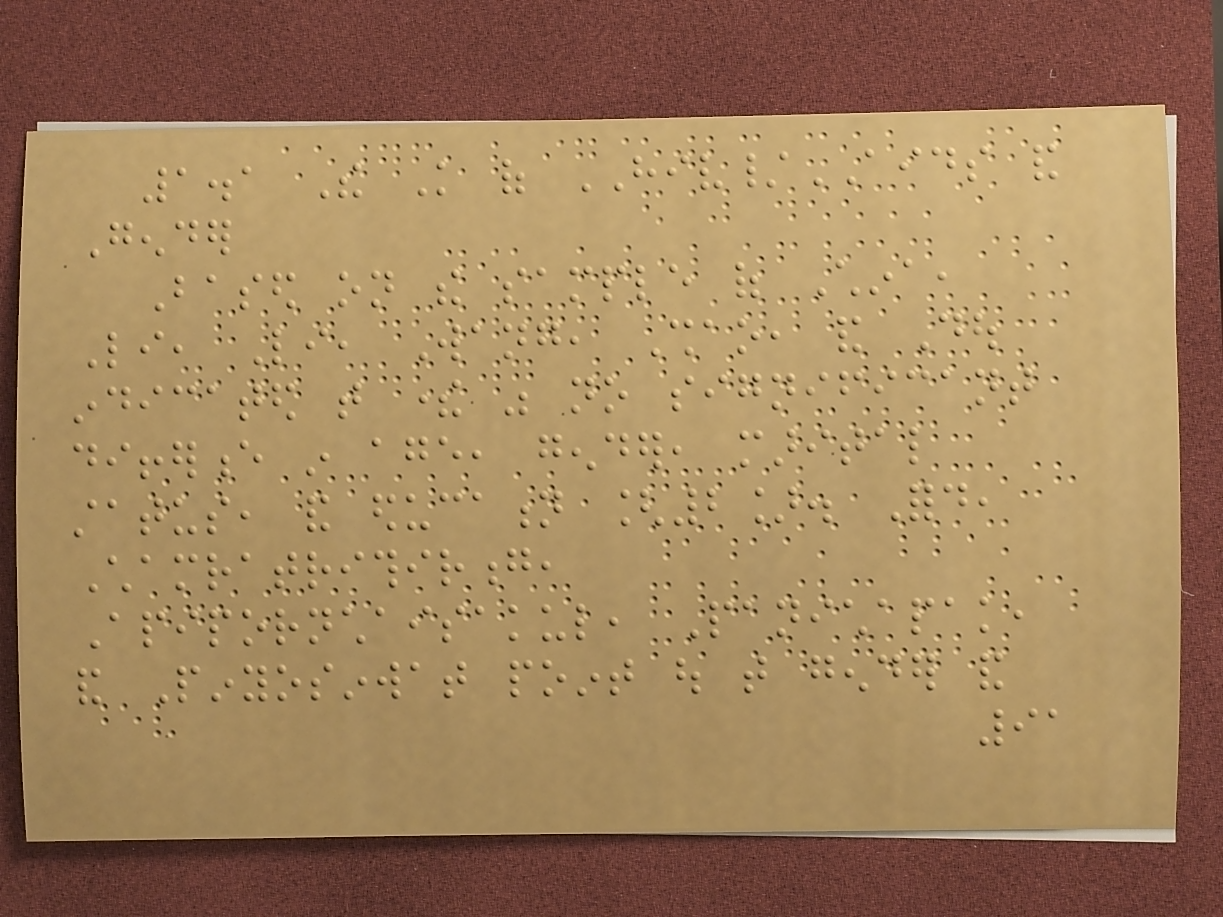1.1 The Knowledge of HIV/AIDS and
Gender
Based on the sample of China,
Li, Li, Wang, Shao, and Dou
indicated that there was no significant
difference in age, gender, marital
status, and education [2]. Ford,
Chamratrithirong,
Apipornchaisakul, Panichapak,
and Pinyosinwat point out that gender and
91
